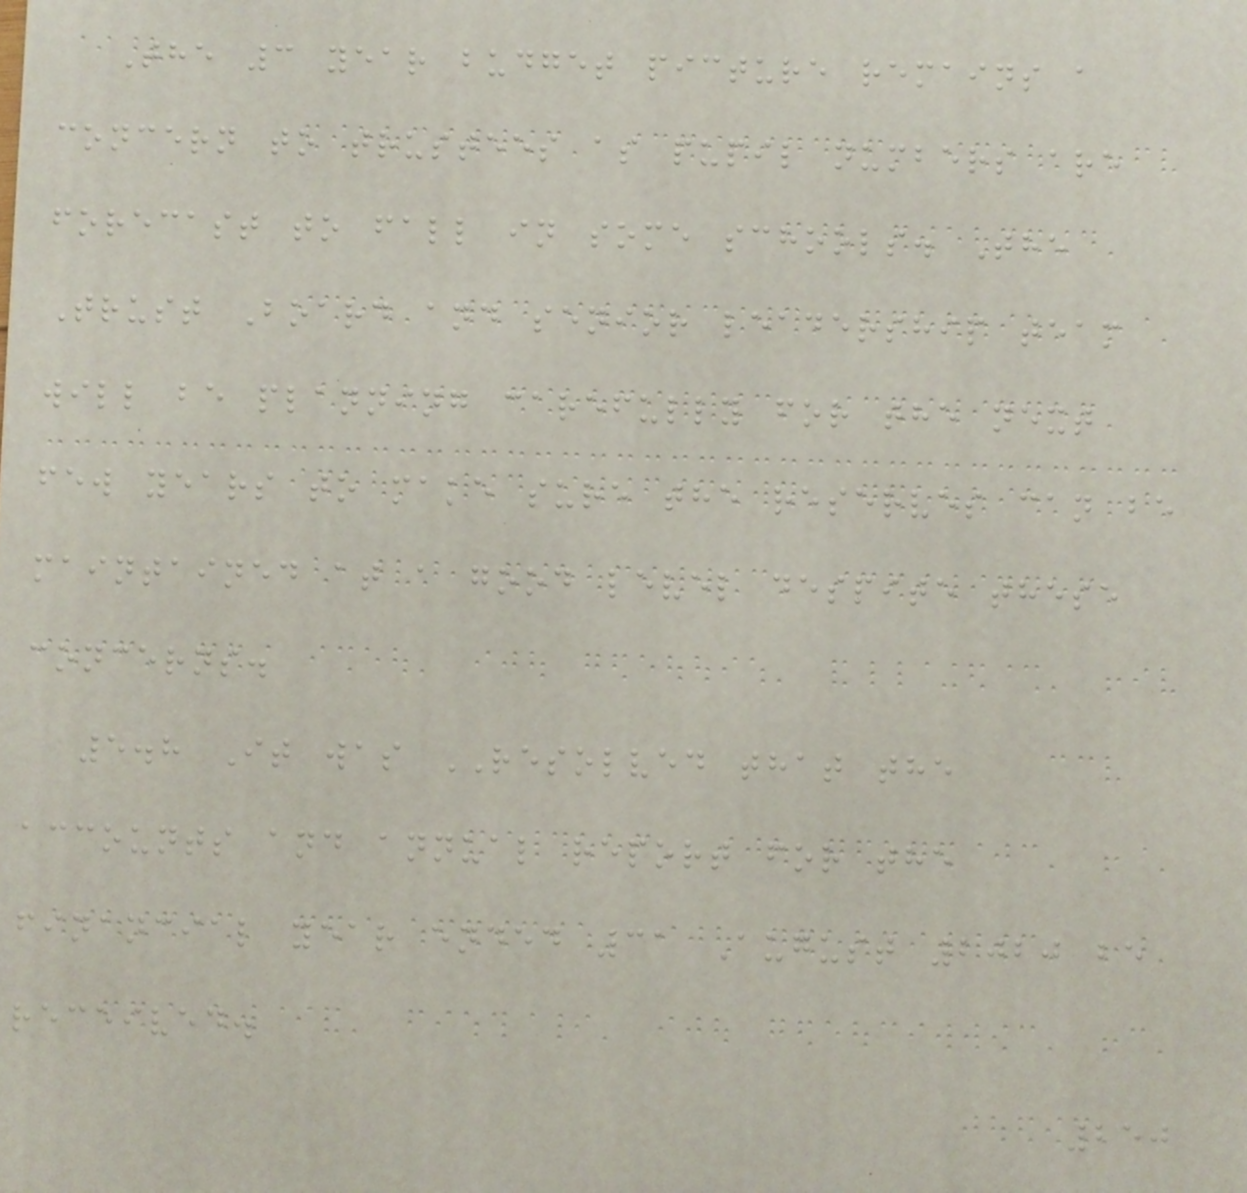The 3 year budget picture remains a
concern to trustees as pupil numbers are
forecast to fall in some schools. The
Trust Board and senior leadership team
will be planning carefully for the next
few years to make sure the reserves can be
maintained at a good level despite these
concerns.
5.8 It was RESOLVED that the
accounts and annual report for the
financial year ended 31 August 2020 be
received.
250
